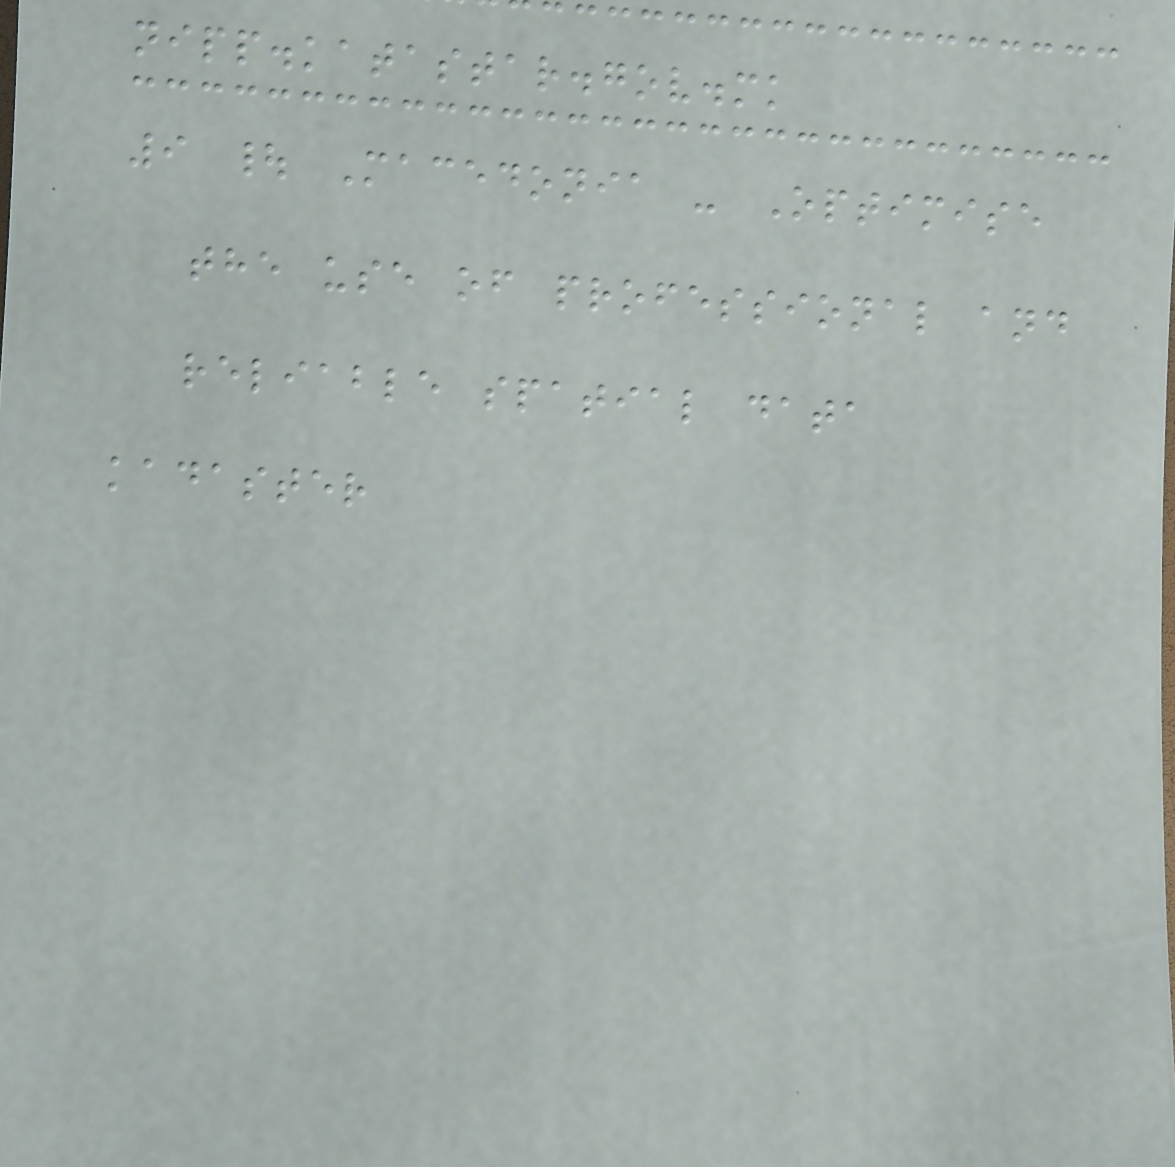nipp.katastar.gov.mk
9 | Macedonia - Optimise
the use of professional and
reliable spatial data
kadaster
